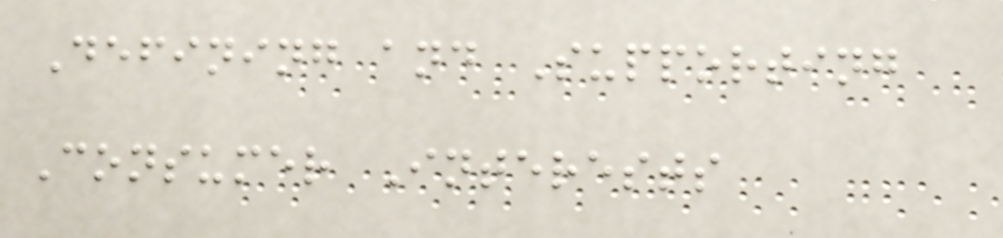Defining and Supporting
Consumer Interests
